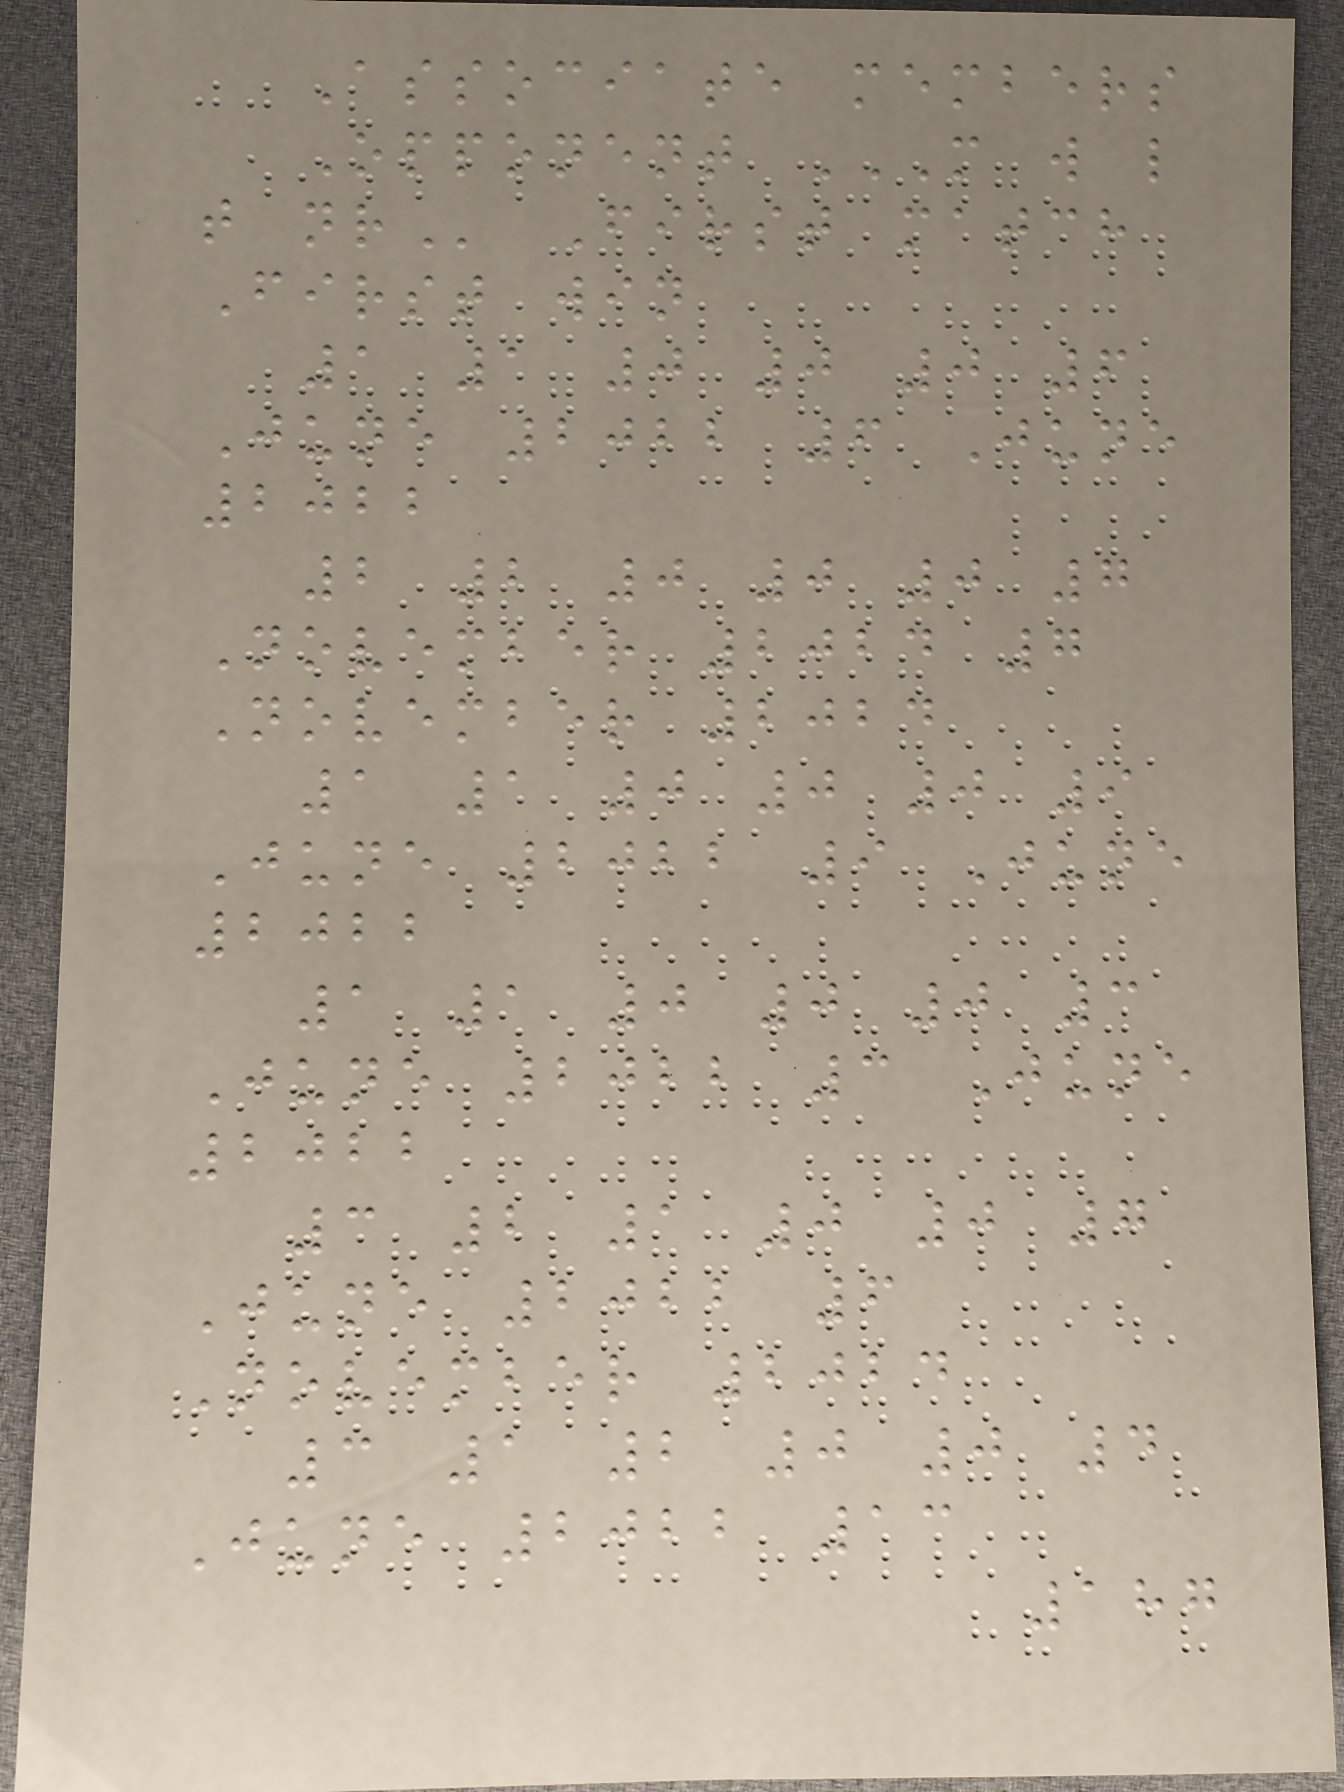Associate members
Opponent M W L
T NR First match
First win
1 1 0 0 0 6
June 2022 6 June
2022
2 2 0 0 0 7
November 2024 7
November 2024
1 1 0 0 0 9
June 2022 9 June
2022
1 1 0 0 0 3
June 2022 3 June
2022
3 2 1 0 0 7
June 2022 6
November 2024
3 1 2 0 0 4
June 2022 13
187
